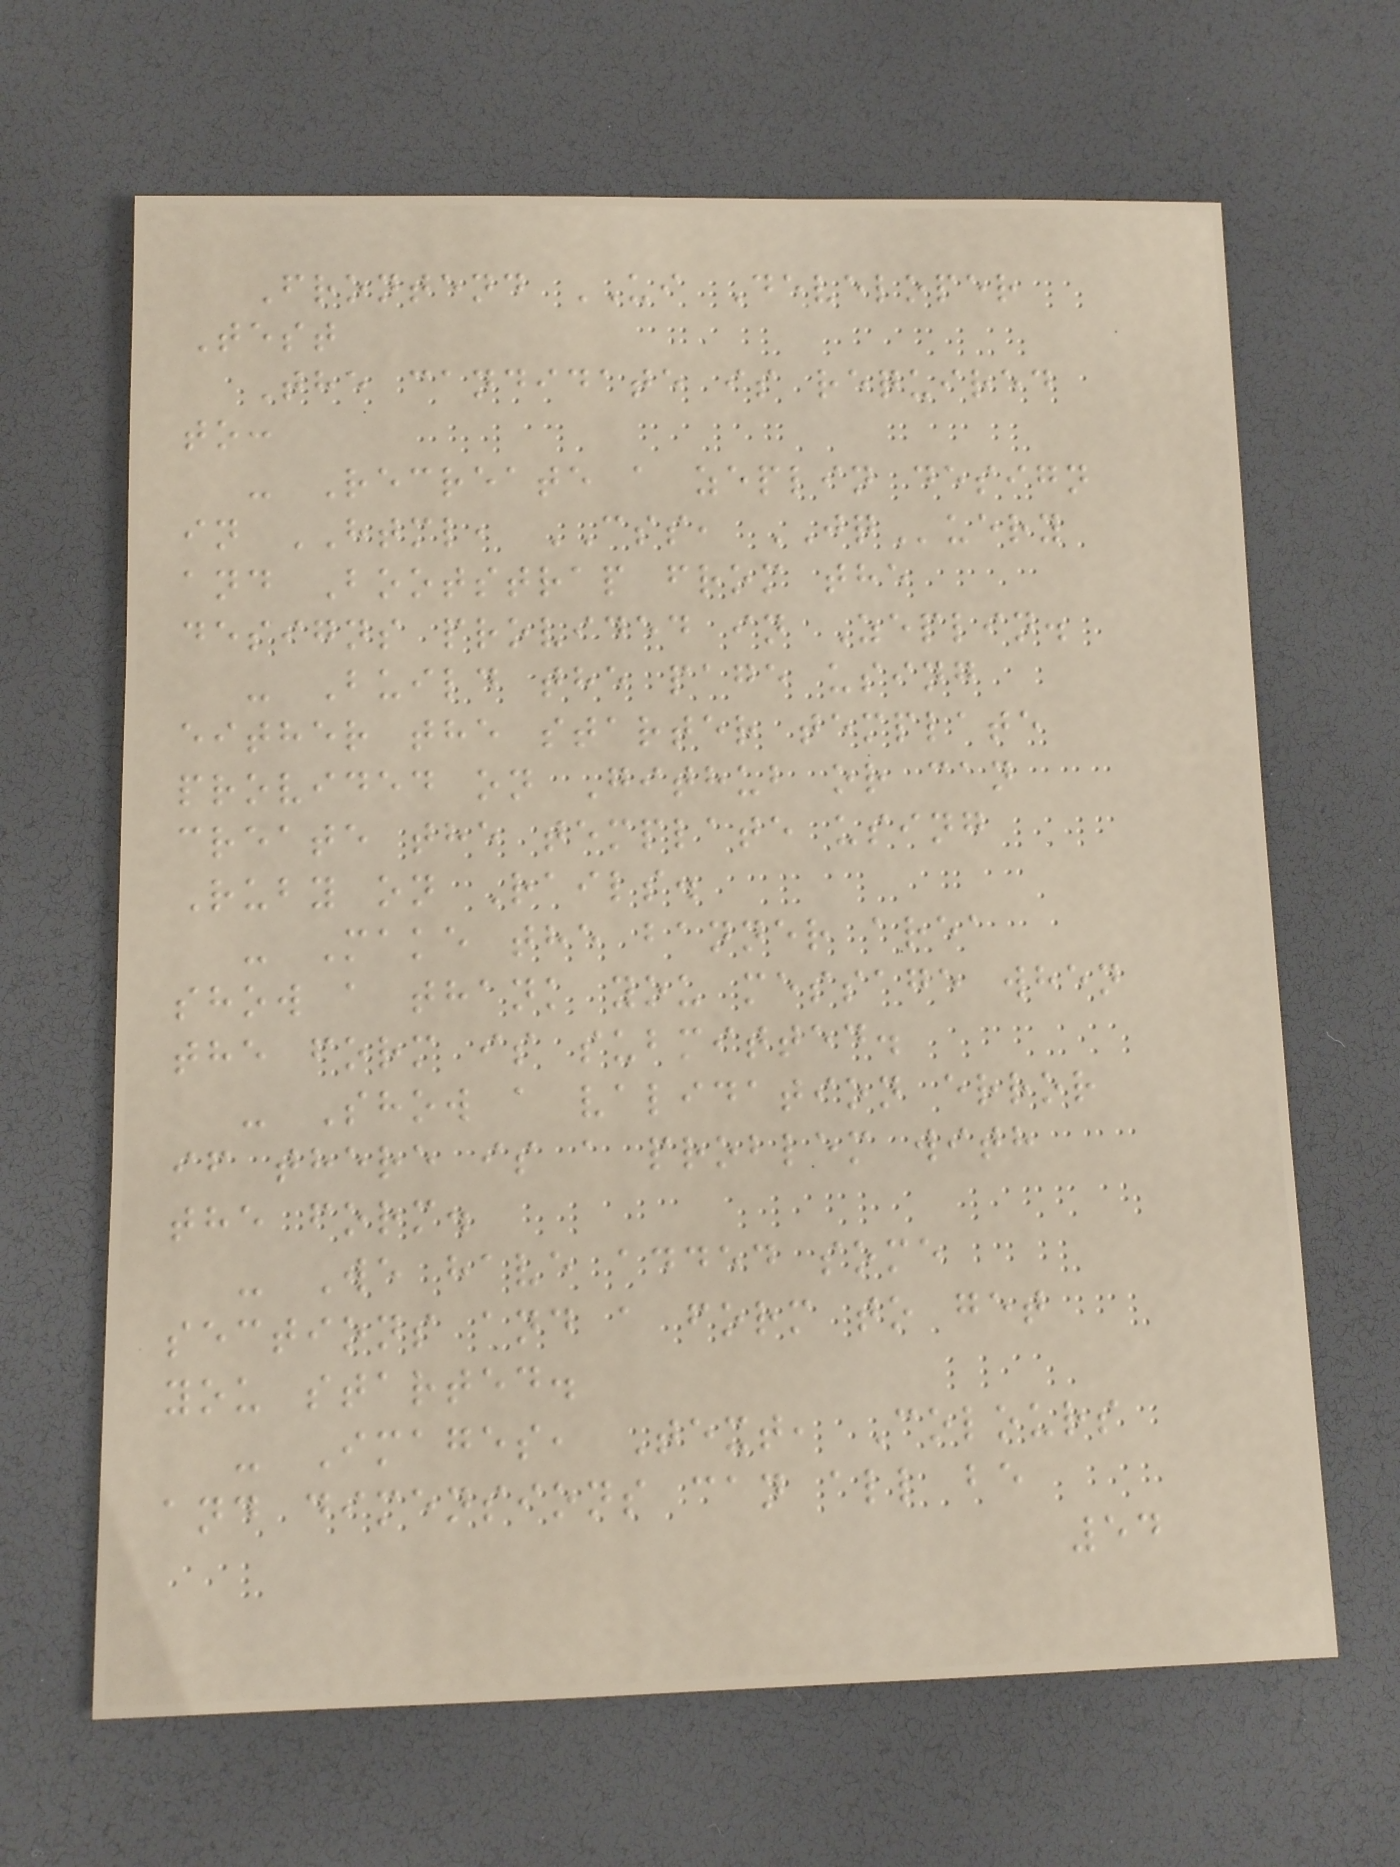Frontend UI Developer
Test
The candidate is required
to:
- Recreate a zeplin design
in HTML, CSS, JQuery
and Bootstrap from the
designs provided in Zeplin.
- Build the page using
either the starter template
provided on Github or can
create the template using
Ruby on Rails.
- Make the banner area
show a thank you message when
the form is submitted.
- Show a validation error
if there is a problem with
the form.
- We have added some
sections and a form to get
you started.
- Images, Text, Colours
and dimensions can all be
54
